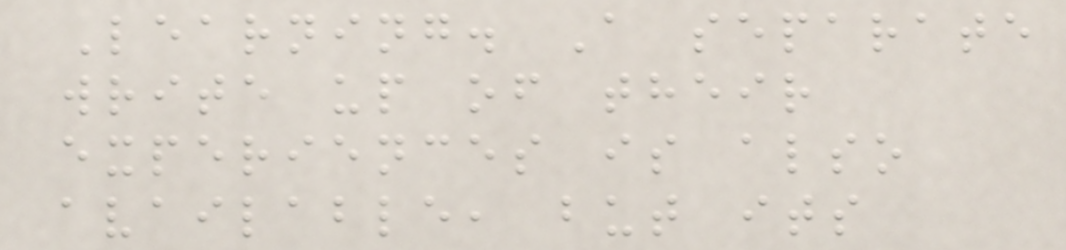Learning. A separate
write up of their
experiences is also
available, but its
